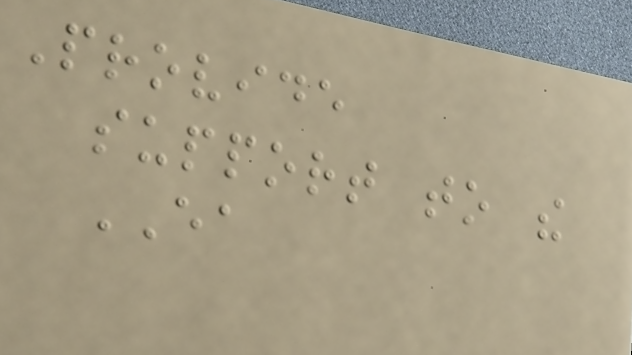Provide
support to the
EA
